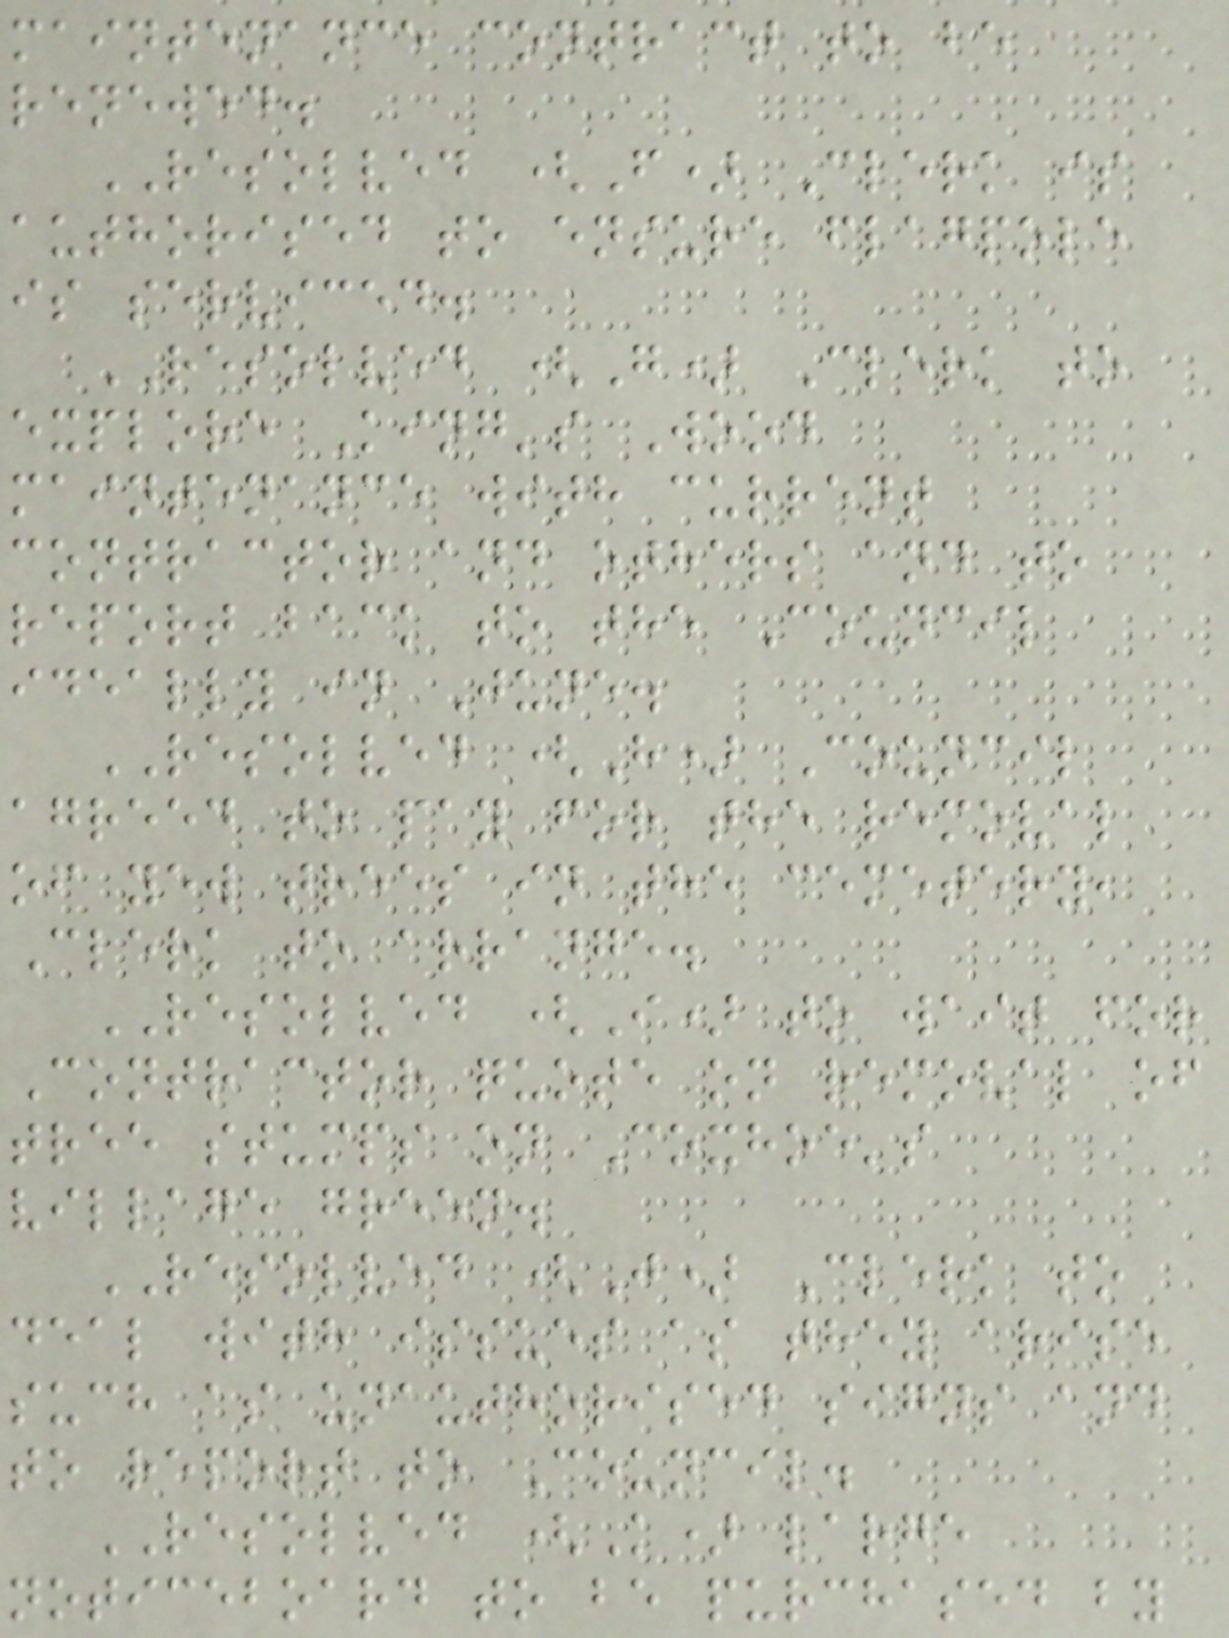maintenance contract to be
renewed.
RESOLVED (F) Clerk is
authorised to ensure flagpole
is serviced.
RESOLVED (G) Clerk to
explore King's Wood
maintenance with current
contractor and others and to
report back to the Council
ideally in June.
RESOLVED (H) Council
agreed to pay for the removal
of yew trees in the cemetery,
Clerk to arrange.
RESOLVED (I) to wait for
Contractor quote on removal of
tree stumps on Coxhoe's
village green.
RESOLVED (J) Clerk to
deal with issues as they arise
such as unauthorised signs and
to report to Council.
RESOLVED (K) large
noticeboard to be purchased by
